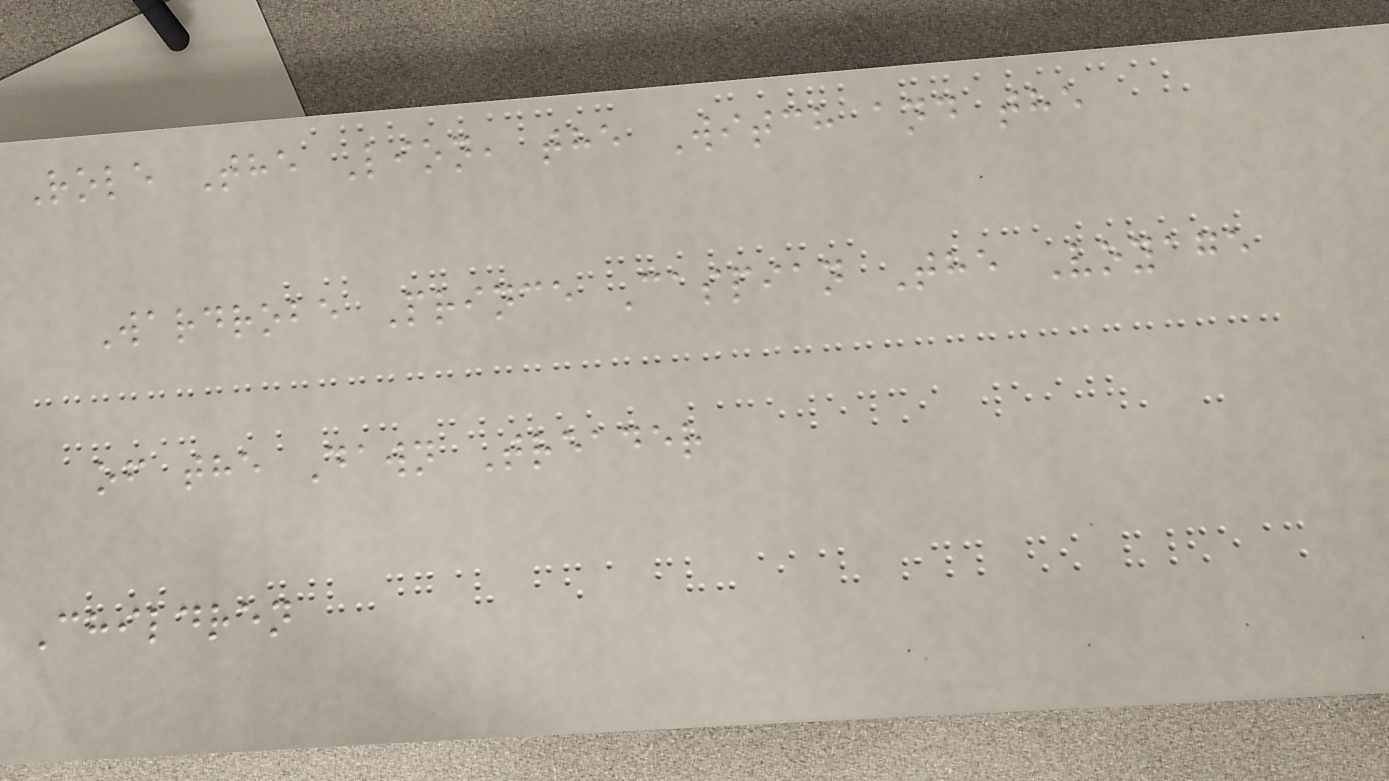Role The Lion, the Witch and the
Wardrobe Prince Caspian The Voyage
of the Dawn Treader
Children
